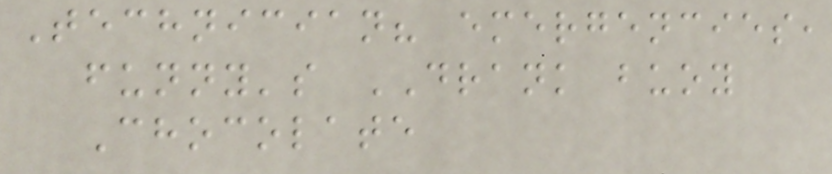Technician? emergencies,
funny's DRANK buoy
Chocolate
